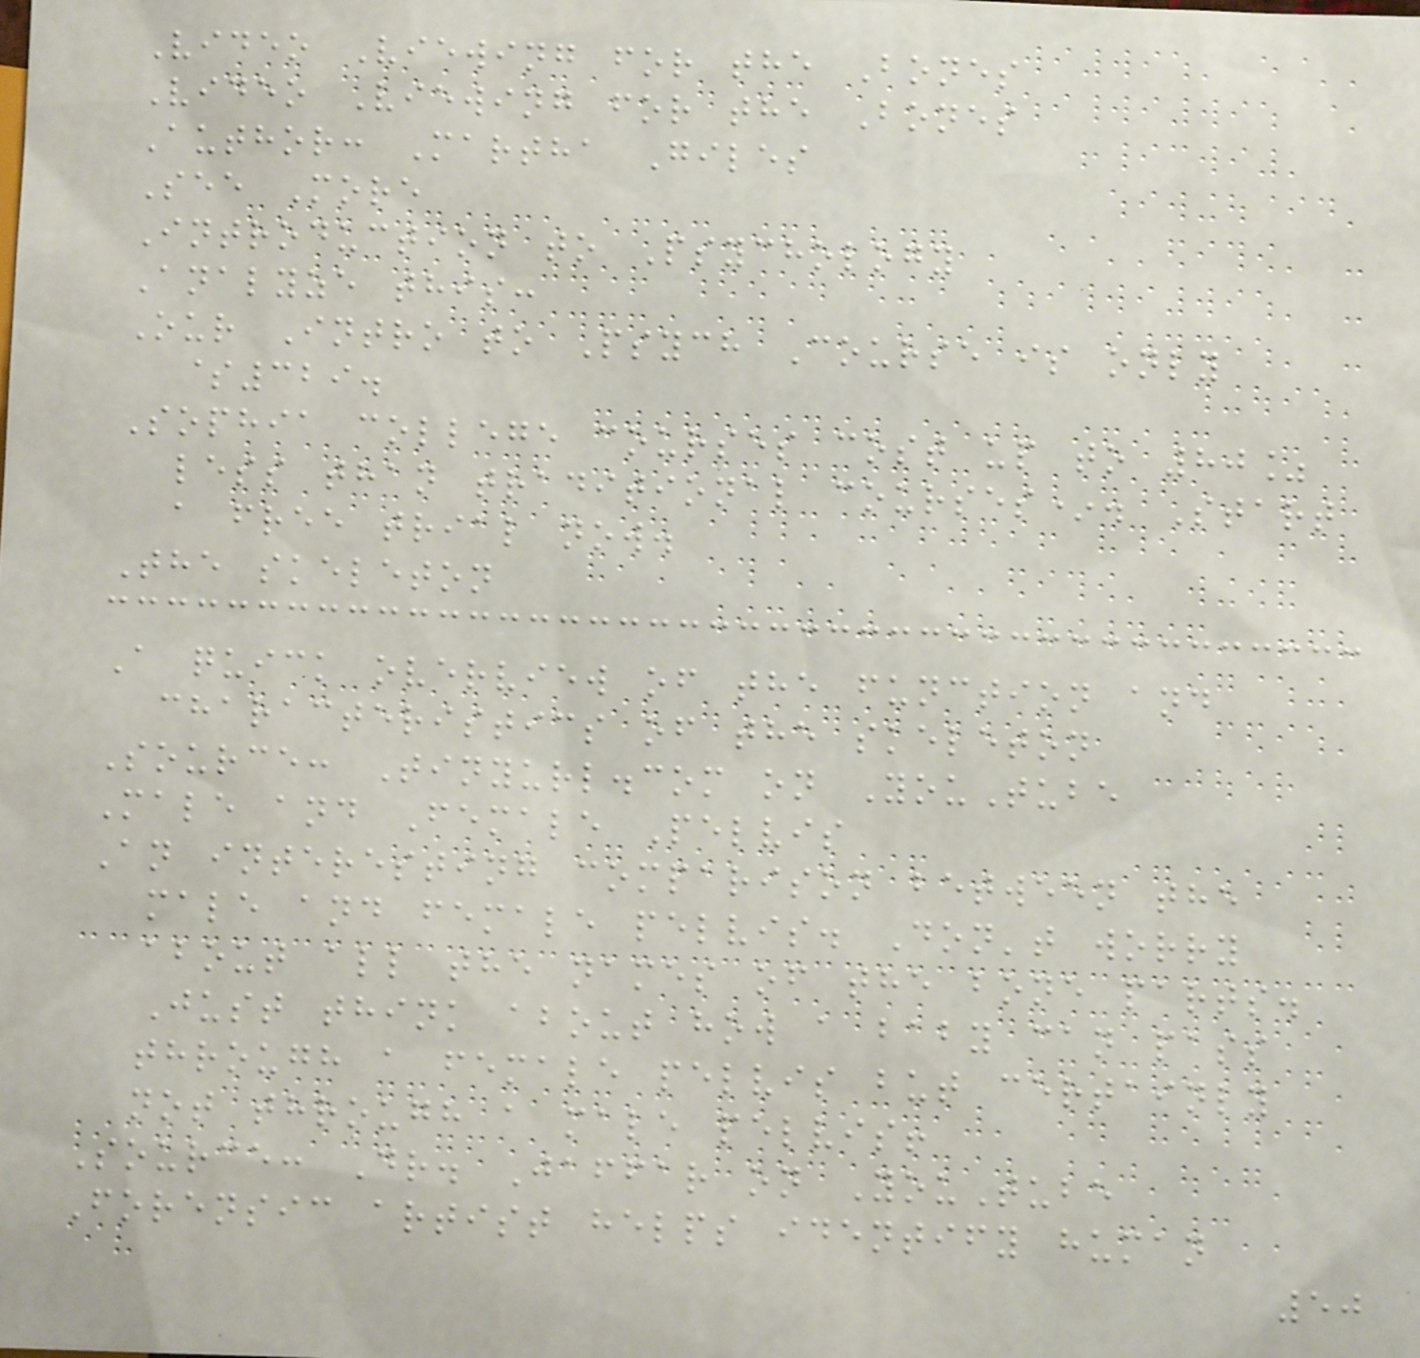Video Viewing for the Bones
Video Viewing for the Bones
Author: Martha Giles
See More
Introduction to Psychology
Analyze this:
Our Intro to Psych Course is only
$329.
Sophia college courses cost up to 80%
less than traditional courses*. Start
a free trial now.
The skeleton
A quick overview of the function and
characteristics of the skeleton
Source: Tinyurl.com on YouTube
Male and Female Pelvis
An interesting comparison between the
male and female pelvis. Don't worry
about all the names of the bone parts.
Just think about how a baby can pass
through a female pelvis but certainly
not through a male pelvis!
Source: Dr. Jaffar on YouTube
Forensic artist helps identify human
50
